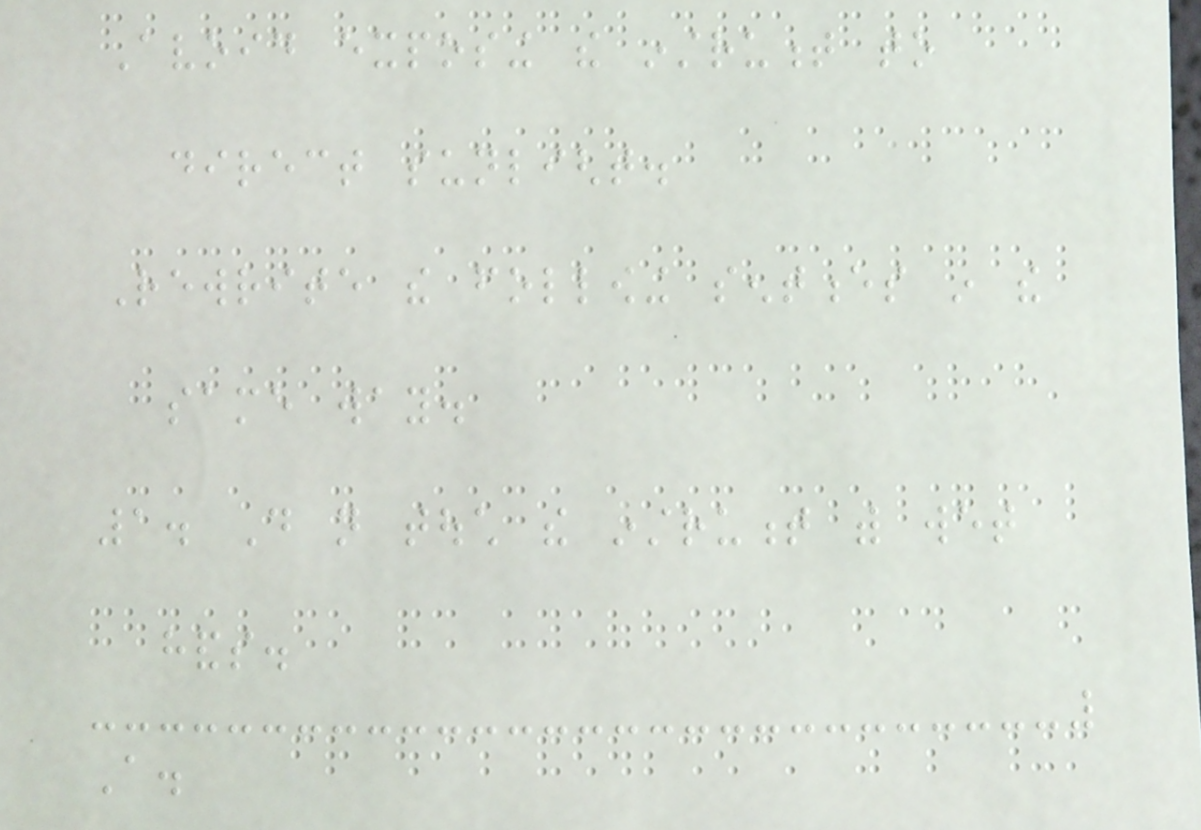Avoid exposing the instrument to
direct sunlight.
Rewrite the following sentences in the
same way.
1. Do not touch the instrument with wet
hands.
A.
